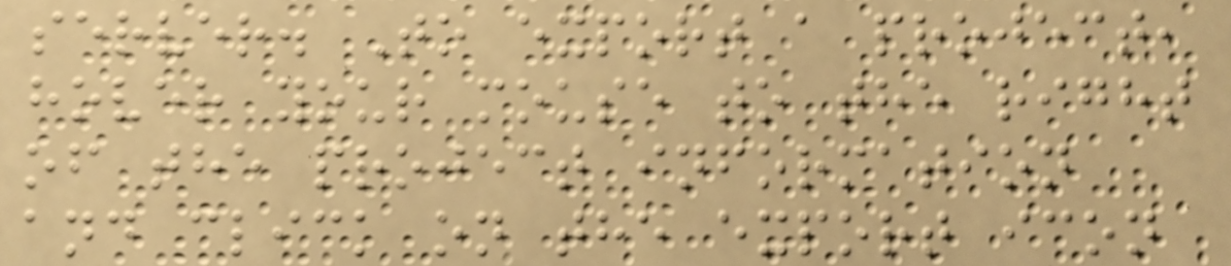server. To export a project,
hover your mouse to the right
of the project information
and click on the export icon
